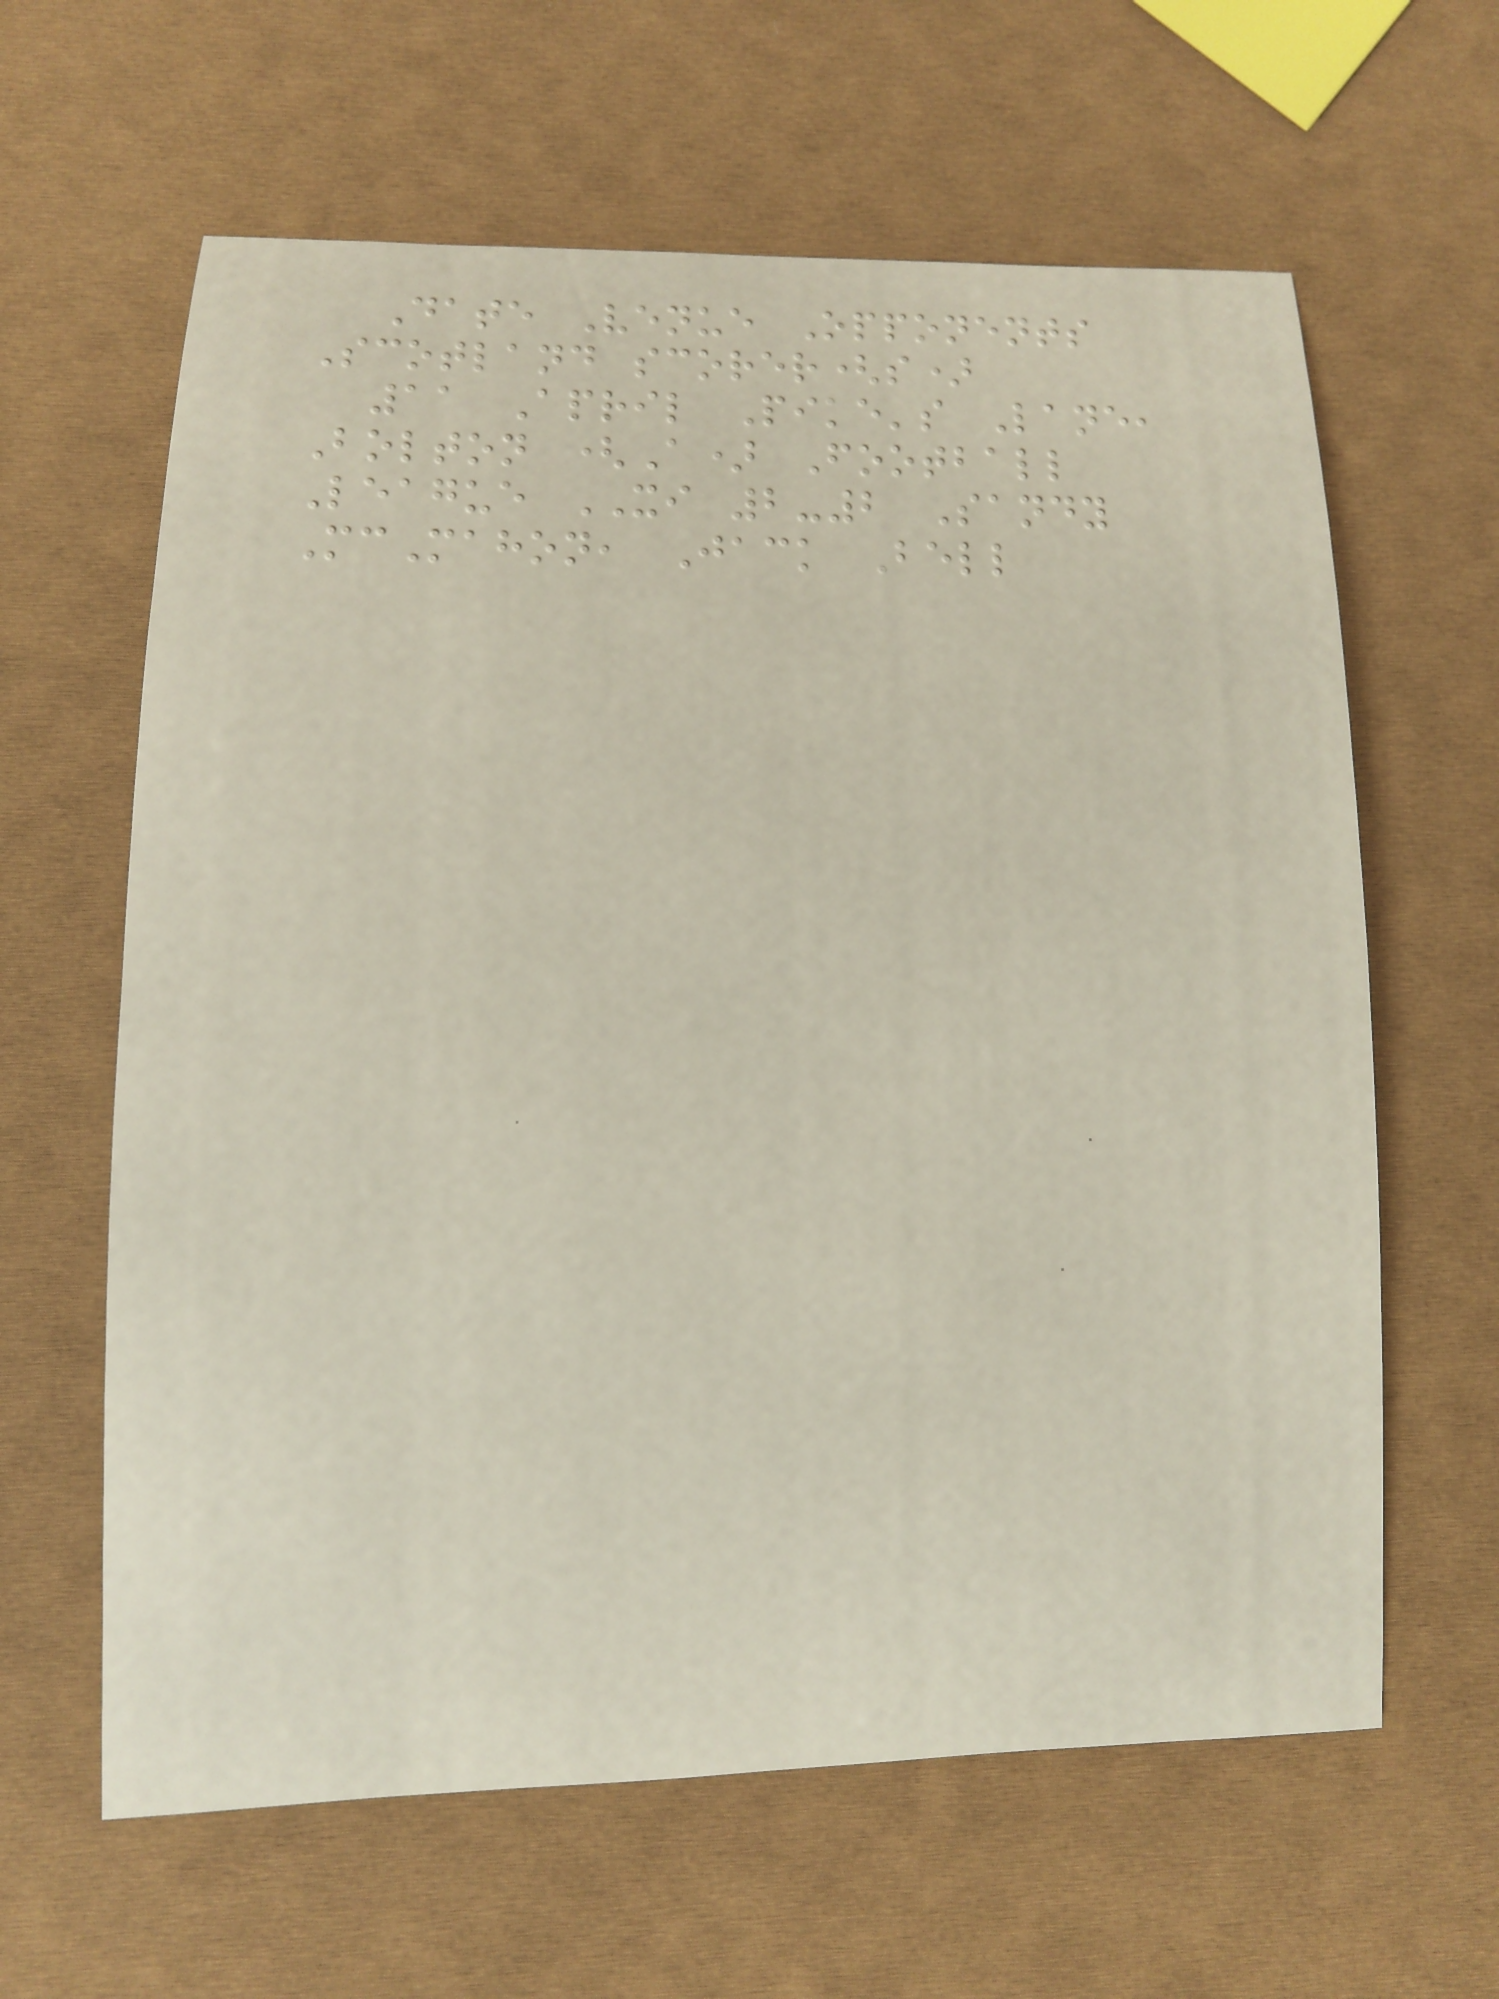Date Venue Opponents
Scotland scorer(s)
11 April Pike's Lane,
Bolton (A) Football
League XI 2-2 Sandy
McMahon, Jack Bell
